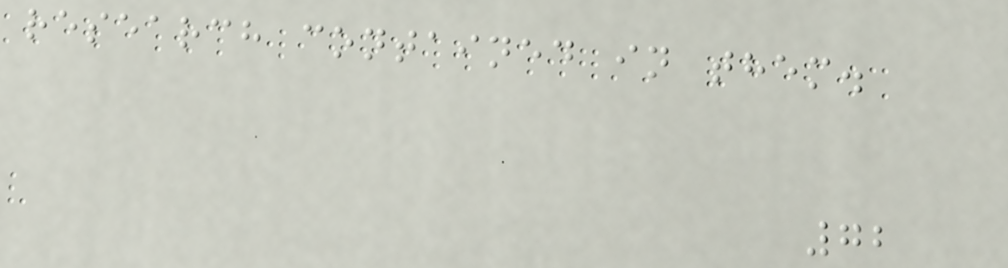research contained in them.
72
